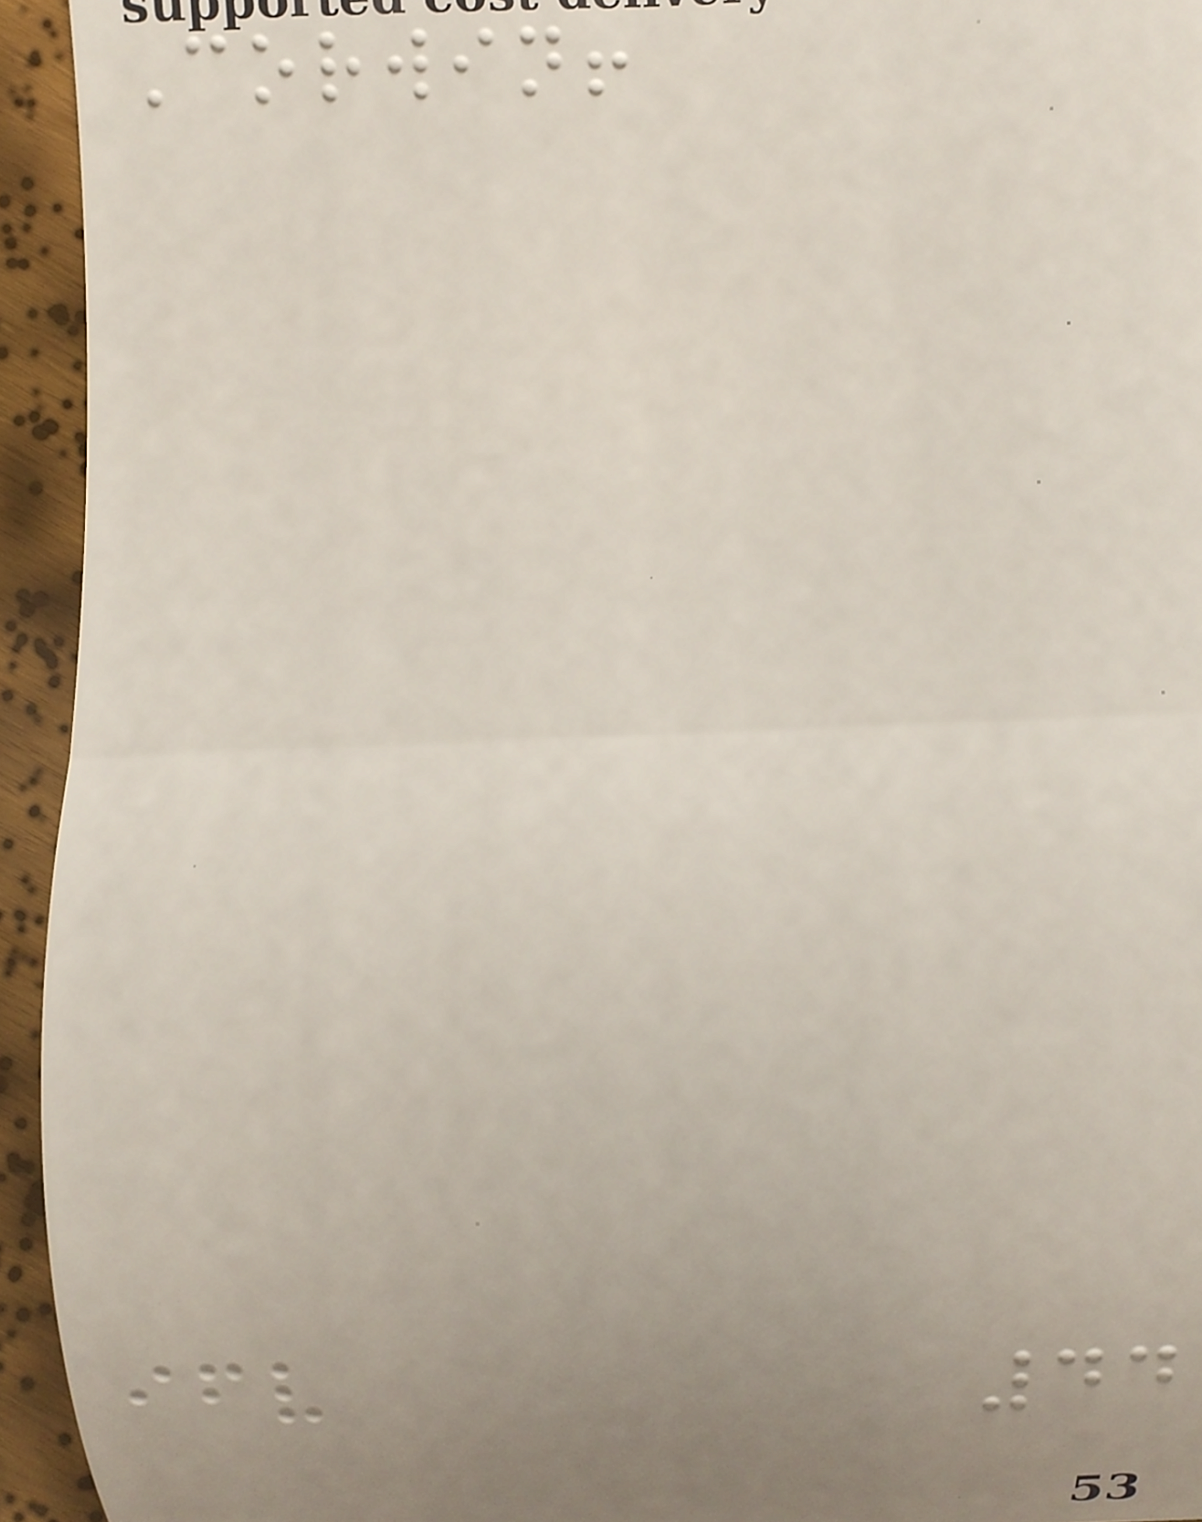Corwin!
44
